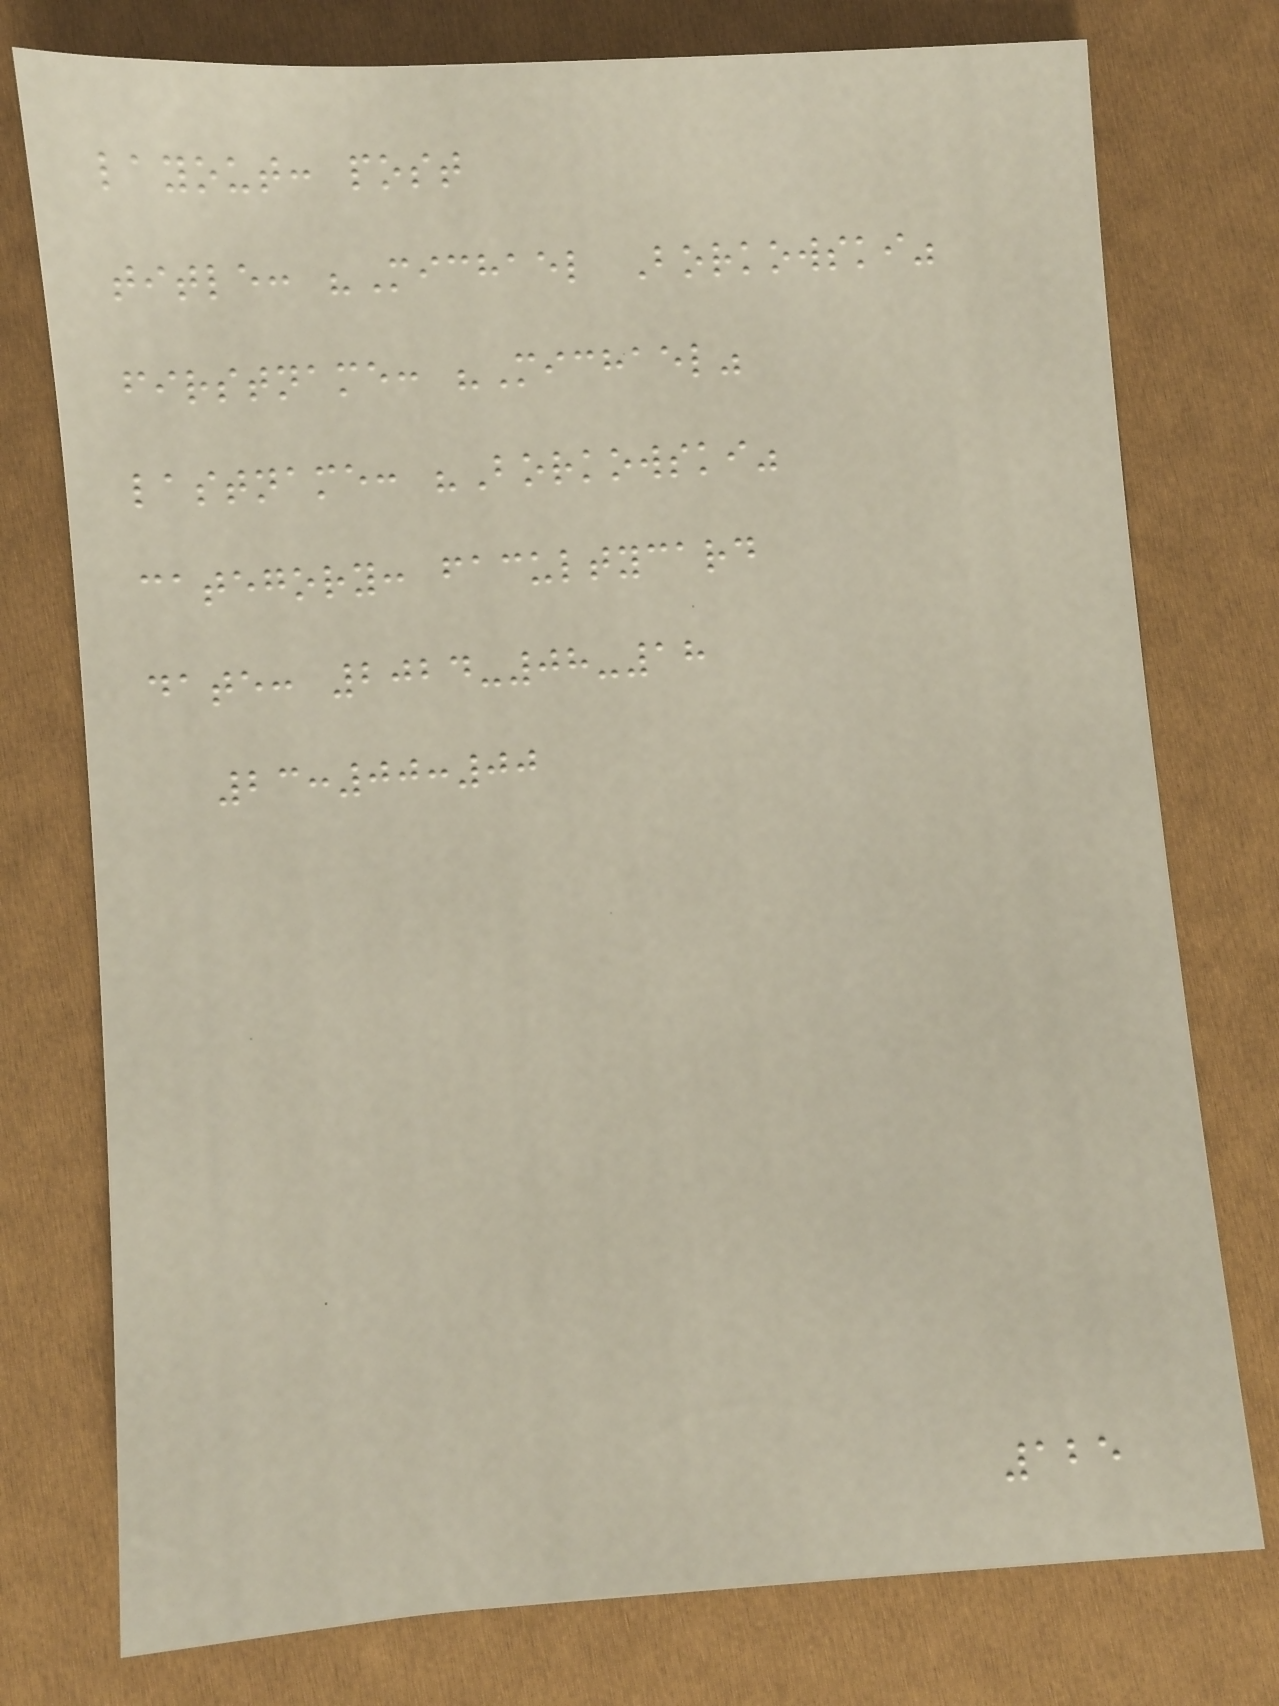layout: post
title: "Michael Borkowski"
firstname: "Michael"
lastname: "Borkowski"
category: facultycard
date: 2024-08-18
23:00:00
125
